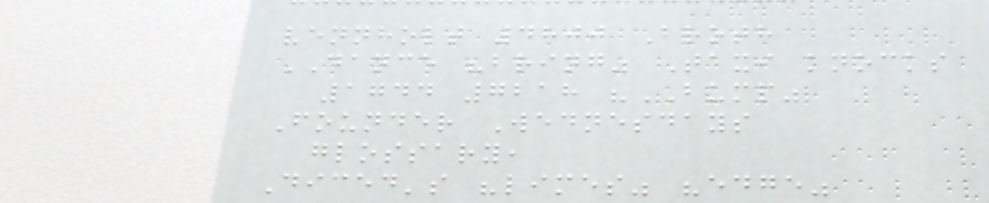vennholt 4800 Broth
DANCE "bring" Taxi knocks
1744 7218 "BUMP"
Founder Wednesdays
glossary,
Diced's "limes" "edge"
